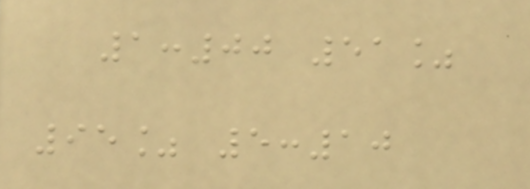1:00 51%
95% 5:10
